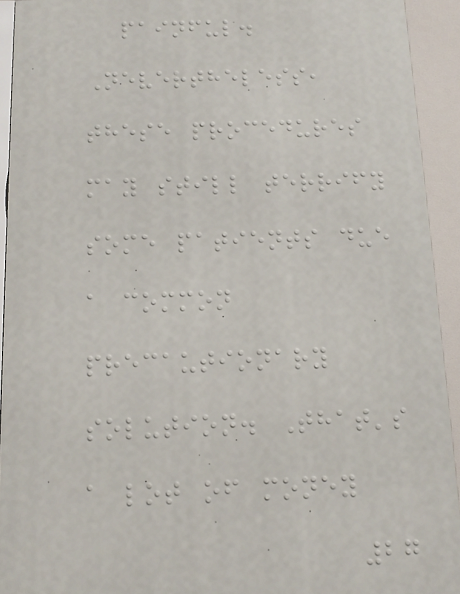painful.
Nevertheless,
these procedures
may still terrify
some patients due
a common
precautionary
solution. That's
a lot of money
27
